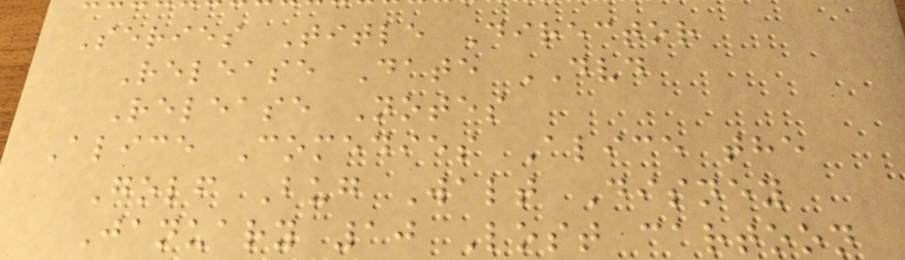Series Title Director
Release Date DVD
Release Notes
Alice Comedies Alice the
Golf Bug Walt Disney
January 10 Lost cartoon
